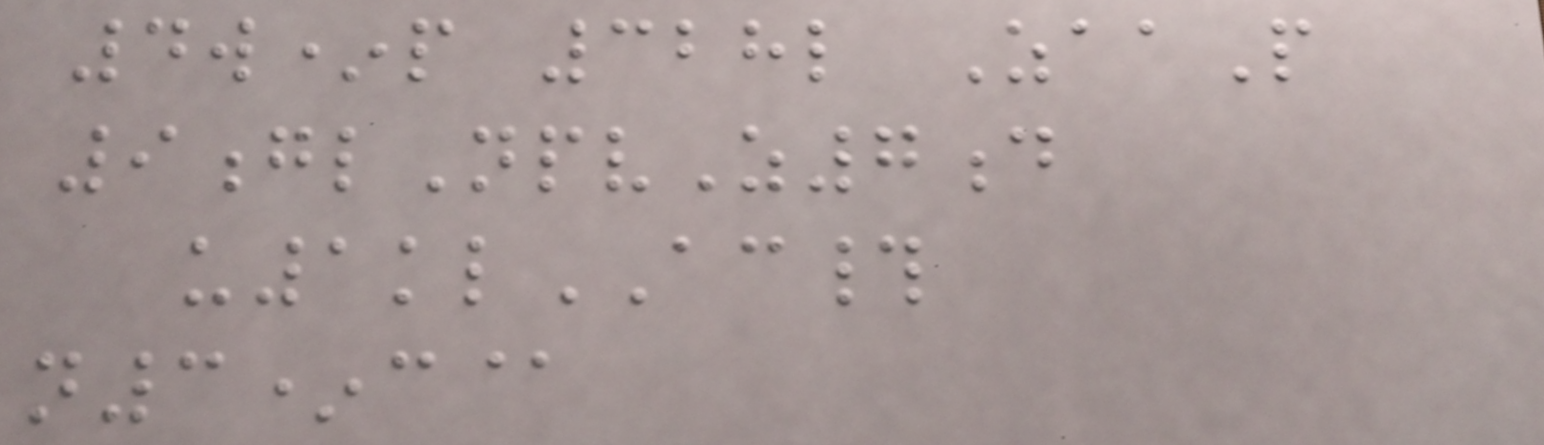4w*p 328l ZaaP
9glNpvZ7d
u1klAC#
n3*c@
